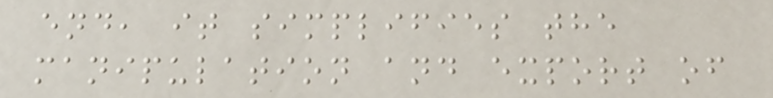end, it simplifies the
manipulation and export of
